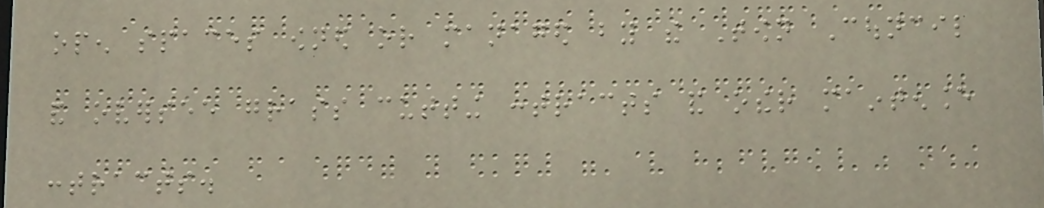open spaces owned or managed by the Town Council
and oversee grass cutting contracts and other maintenance
contracts.
